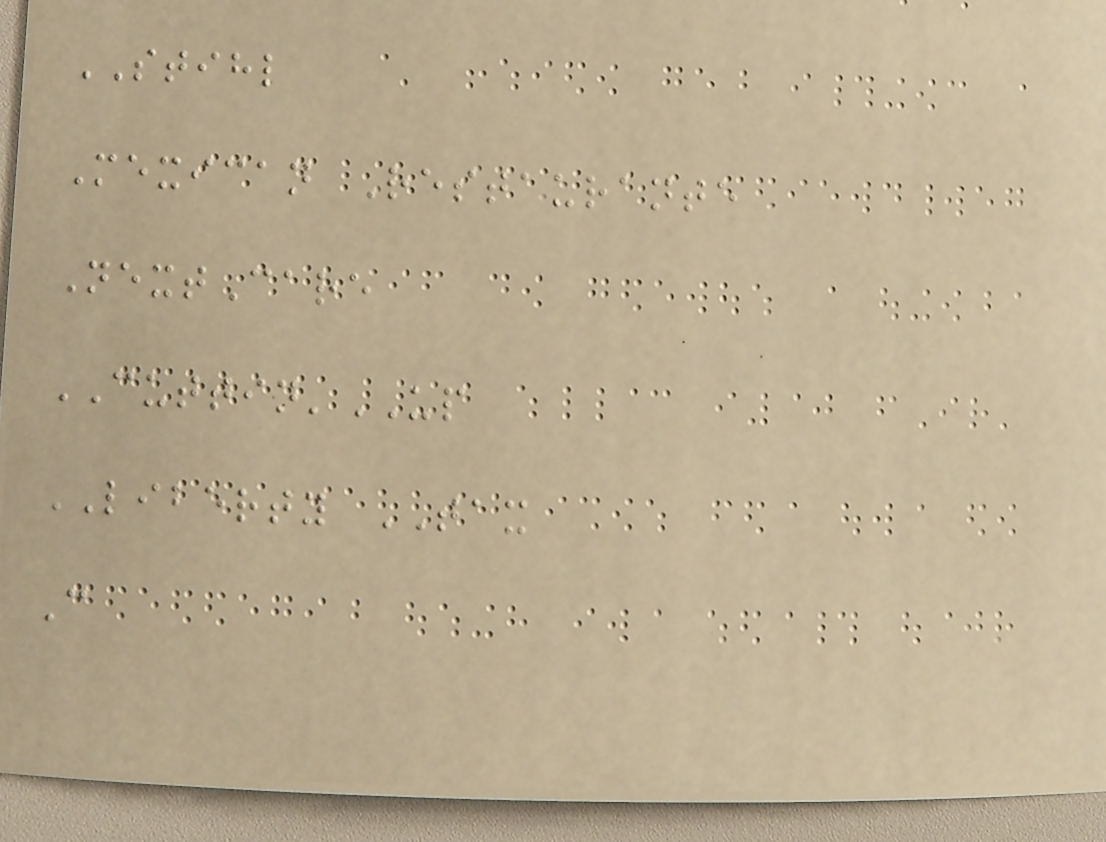STIHL
Mexican Restaurante
NextCare
CUTTIN'UP
LIBERTY TAX
C
